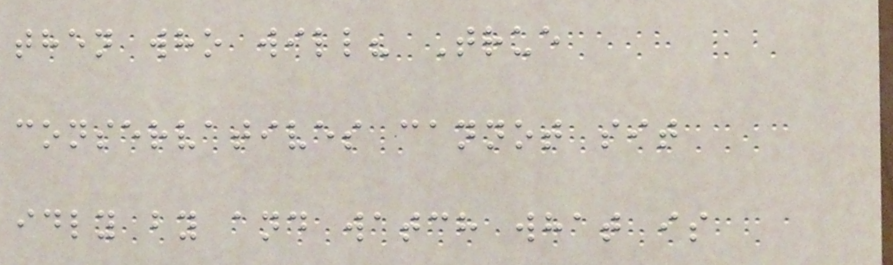then who will? True
conservatives cannot sit
idly by and watch what is
